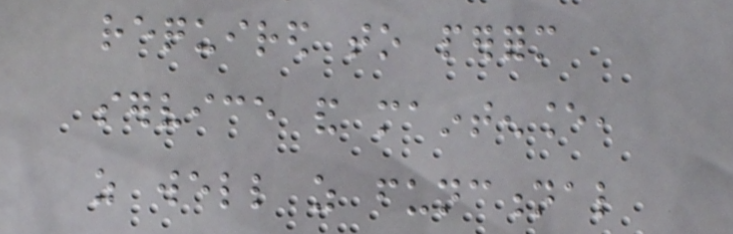required to perform
service and maintenance,
as well as functional
